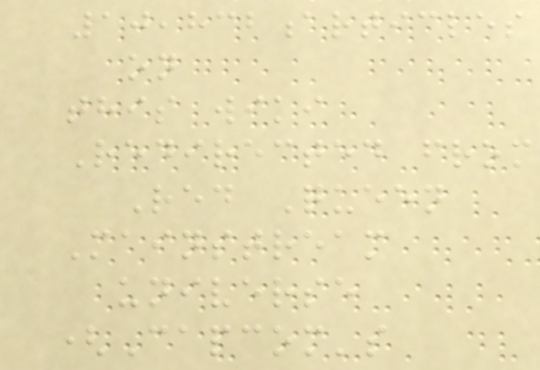10,832articles
on
this wiki
Redirected from
Red Queen
Mainstream
universe
(Capcom's
